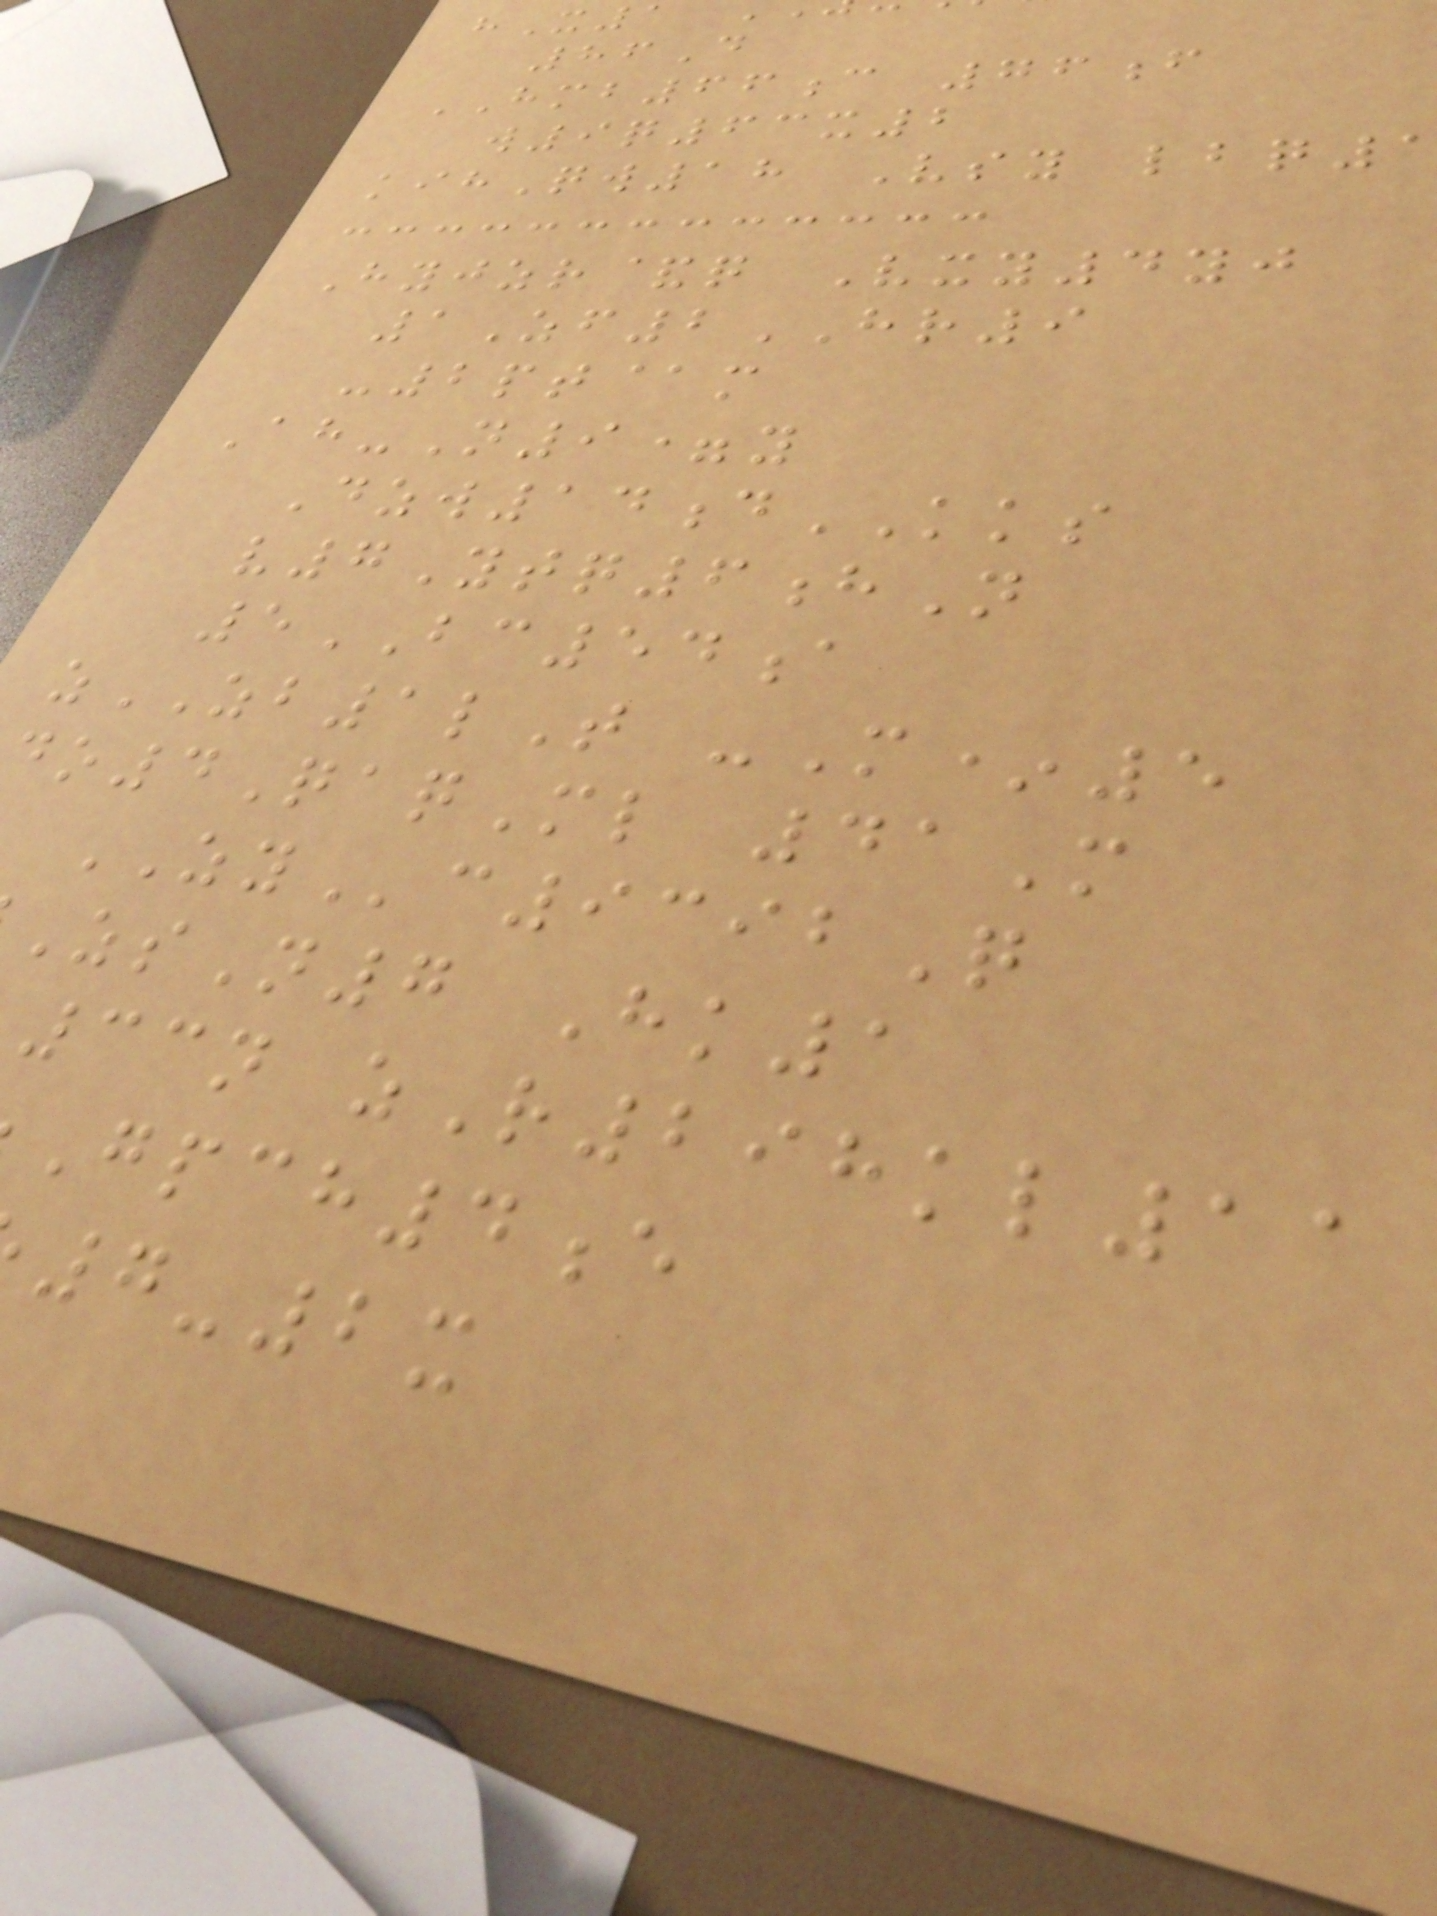86D
HMB66c 76f
w9q63x2
kihQw18 Vsy lbq
Hyjzr&q Vxy4yj
1Zf2HR9
-2pt@m
Ah-N9=y
Dzw14dKKS
v7Ytq6hN
5BC54a
zZB1lT -M*5
do4QaqMl 41M
ZYc9392Q
ZsN7 Hk1
33n zR298kl11
Gpch4e
7-2x
